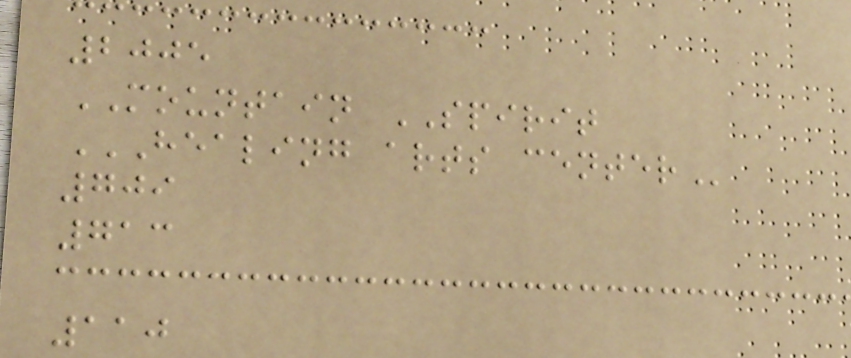2005
MOUNTAIN SPIRIT
HEALING ARTS CENTER
709
713
110
